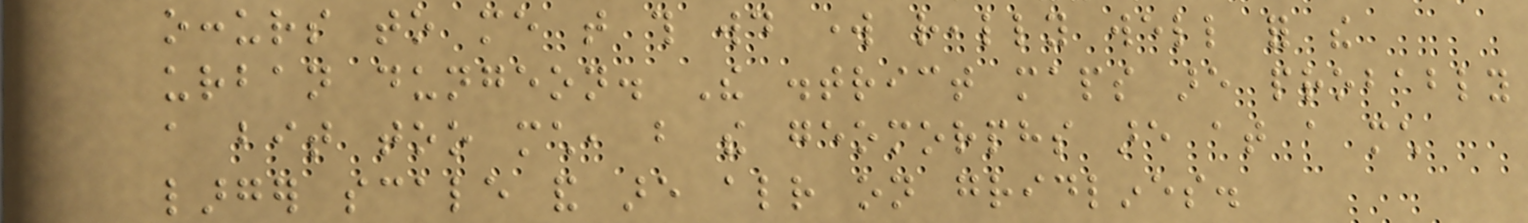occurs to me that this would work really well for the
urban dungeon. The district maps are probably
a bit too much, but the geomorphs are at a much
larger scale and are already on gridlines.
